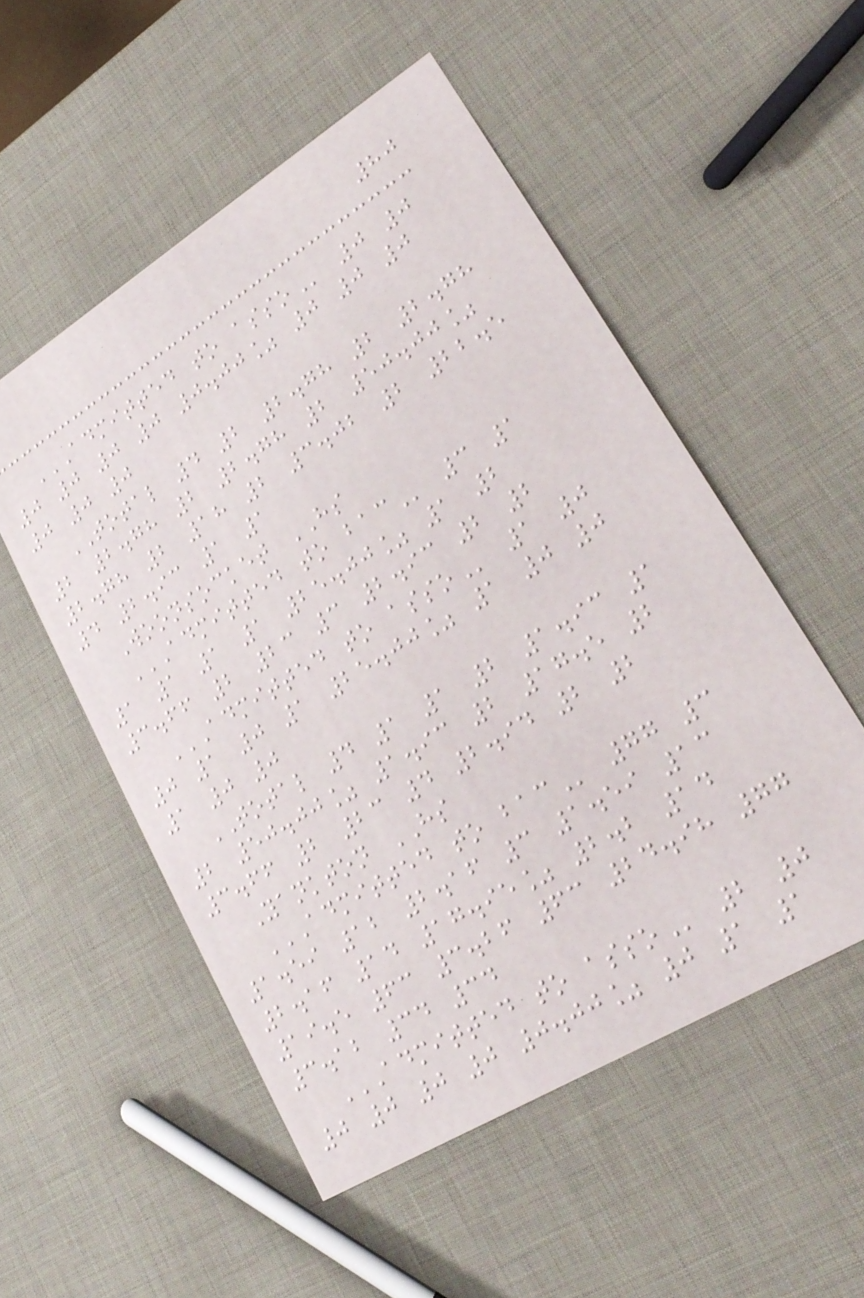80
ADMITTED TO ASSO 0 0
0 0 0 0 0.00% 0 0 0
0 0 0
TOTAL 4 2 2.78 2 2.78
2 2.78 2 2.78 2 50.00%
2.78 2 18 2 3.02 2 22.5
4 2.93 1 1
Woonsocket HS
ADMITTED TO BAC 3 1
1 1 1 1 25.00% 1 2
3.66 2 23 3 2.93 2 2
ADMITTED TO ASSO 1 0
0 1 0 1 25.00% 1 0 0
1 0 0
TOTAL 4 1 1 2 1.93 1
2 50.00% 1.93 2 17.5 2
3.66 2 23 4 2.94 2 2
Yankton HS
ADMITTED TO BAC 77 3
1.59 12 2.16 3 1.59 13
2.16 14 17.95% 2.2 14
19.5 63 3.26 63 24.98 77
3.12 34 34
ADMITTED TO ASSO 2 0
0 0 0 0 0.00% 0 1 1
